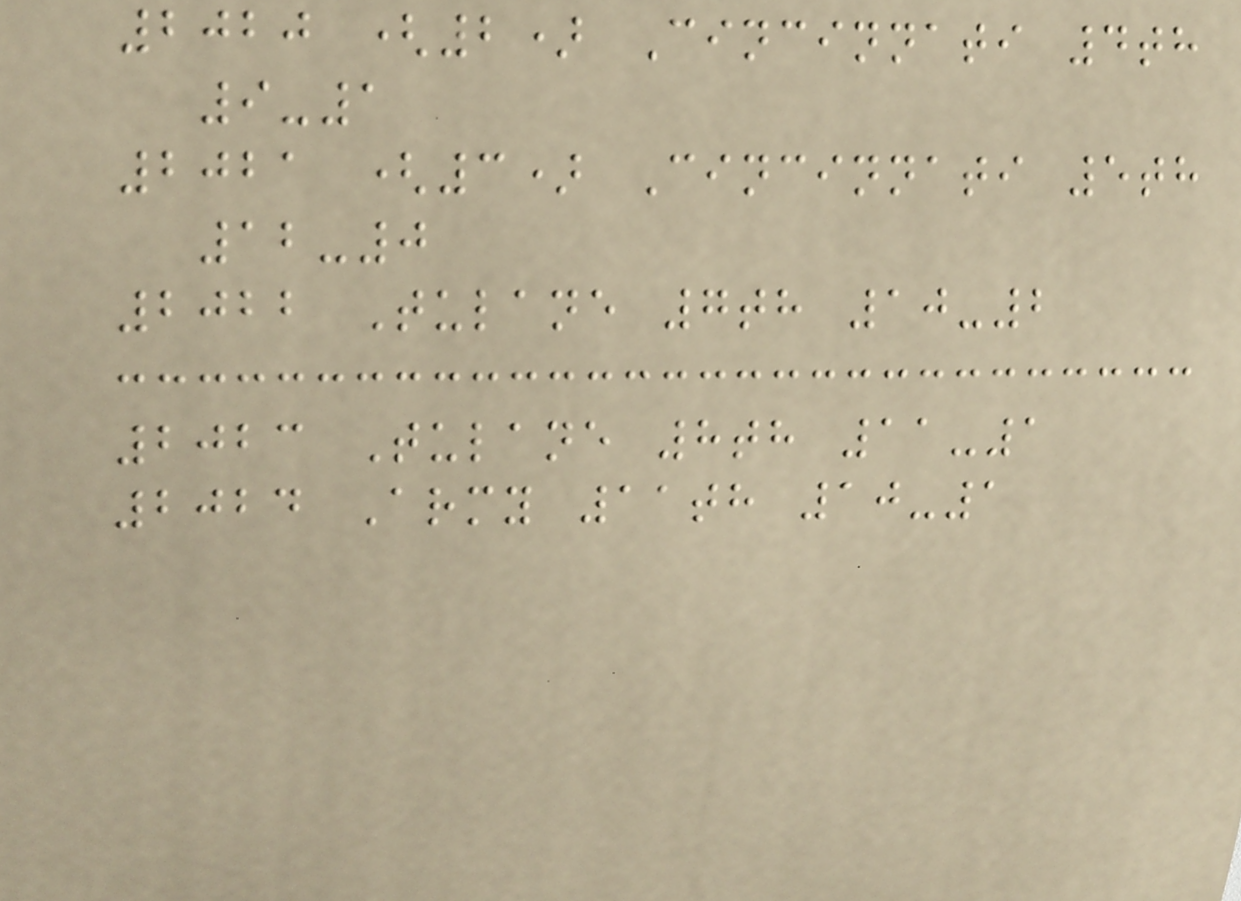2020 (2) Cincinnati 4th
9-1
2021 (3) Cincinnati 5th
12-0
2022 Tulane 7th 10-2
2023 Tulane 8th 11-1
2024 Army 11th 10-1
